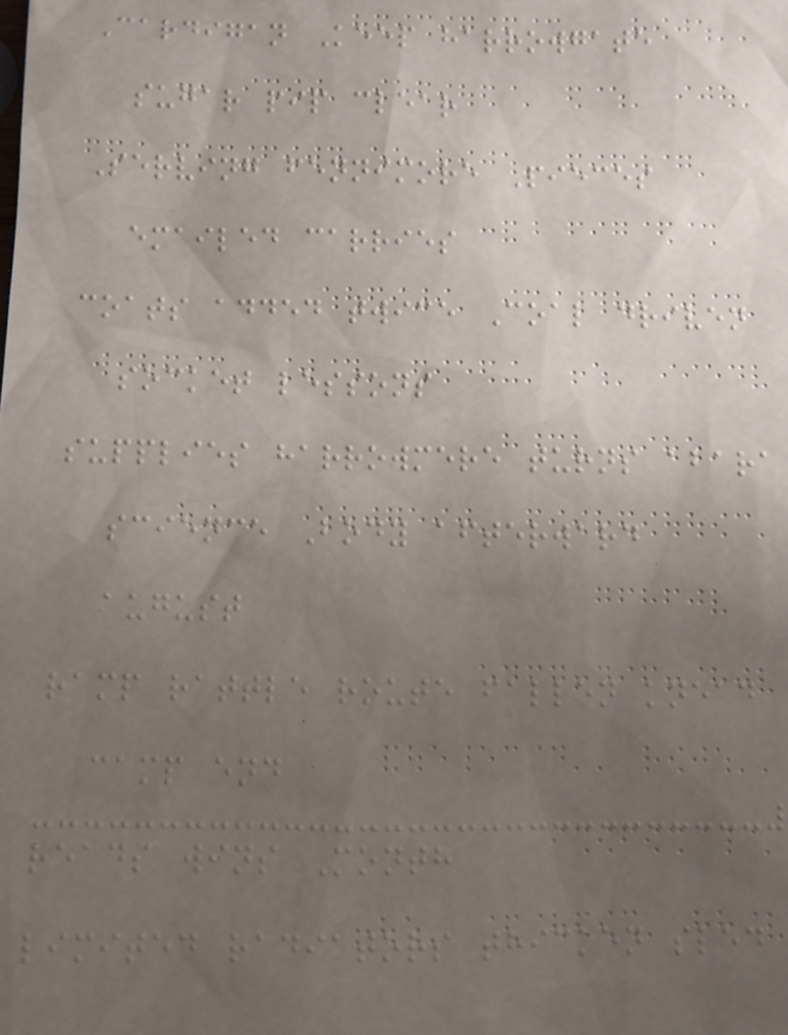Cardigan Keep harrowgate
sugar pip clear
Serving fennimore Pieces
emailed carries
coats added twice Coal driven
socket lessons
supplies harrowmere turns abara
science Body afterward
august
ramp rattle route fallen knead
camp end
reads wins Month
limited radiators thicken sled
